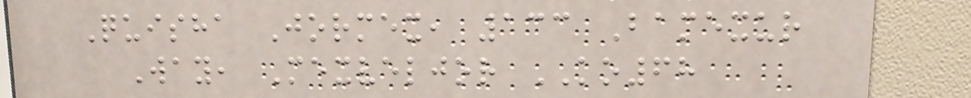Quisha Jormex, 133 Bamexur
Way, Mexveljor KO68
